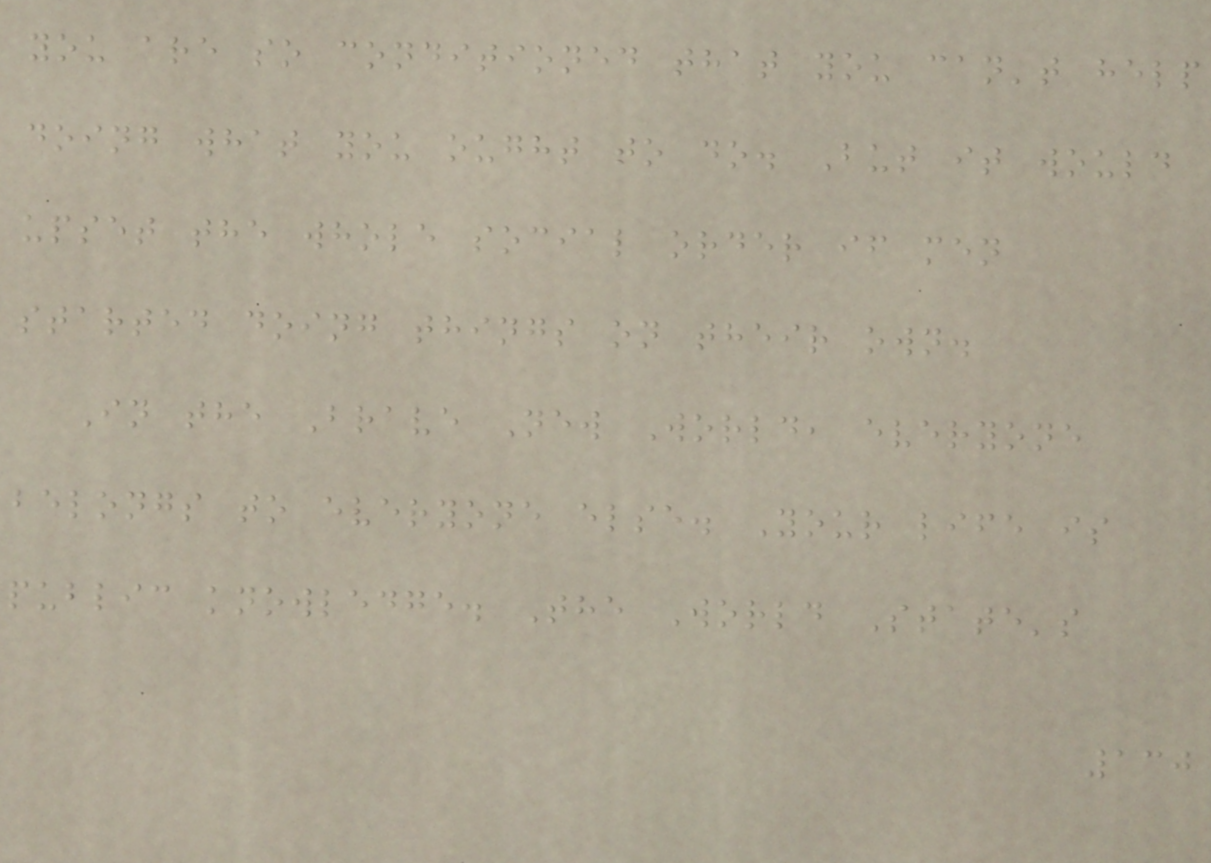you are so conditioned that you can't help
doing what you ought to do. But it would
upset the whole social order if men
started doing things on their own.
In the Brave New World, everyone
belongs to everyone else. Your life is
public knowledge. The World State's
130
